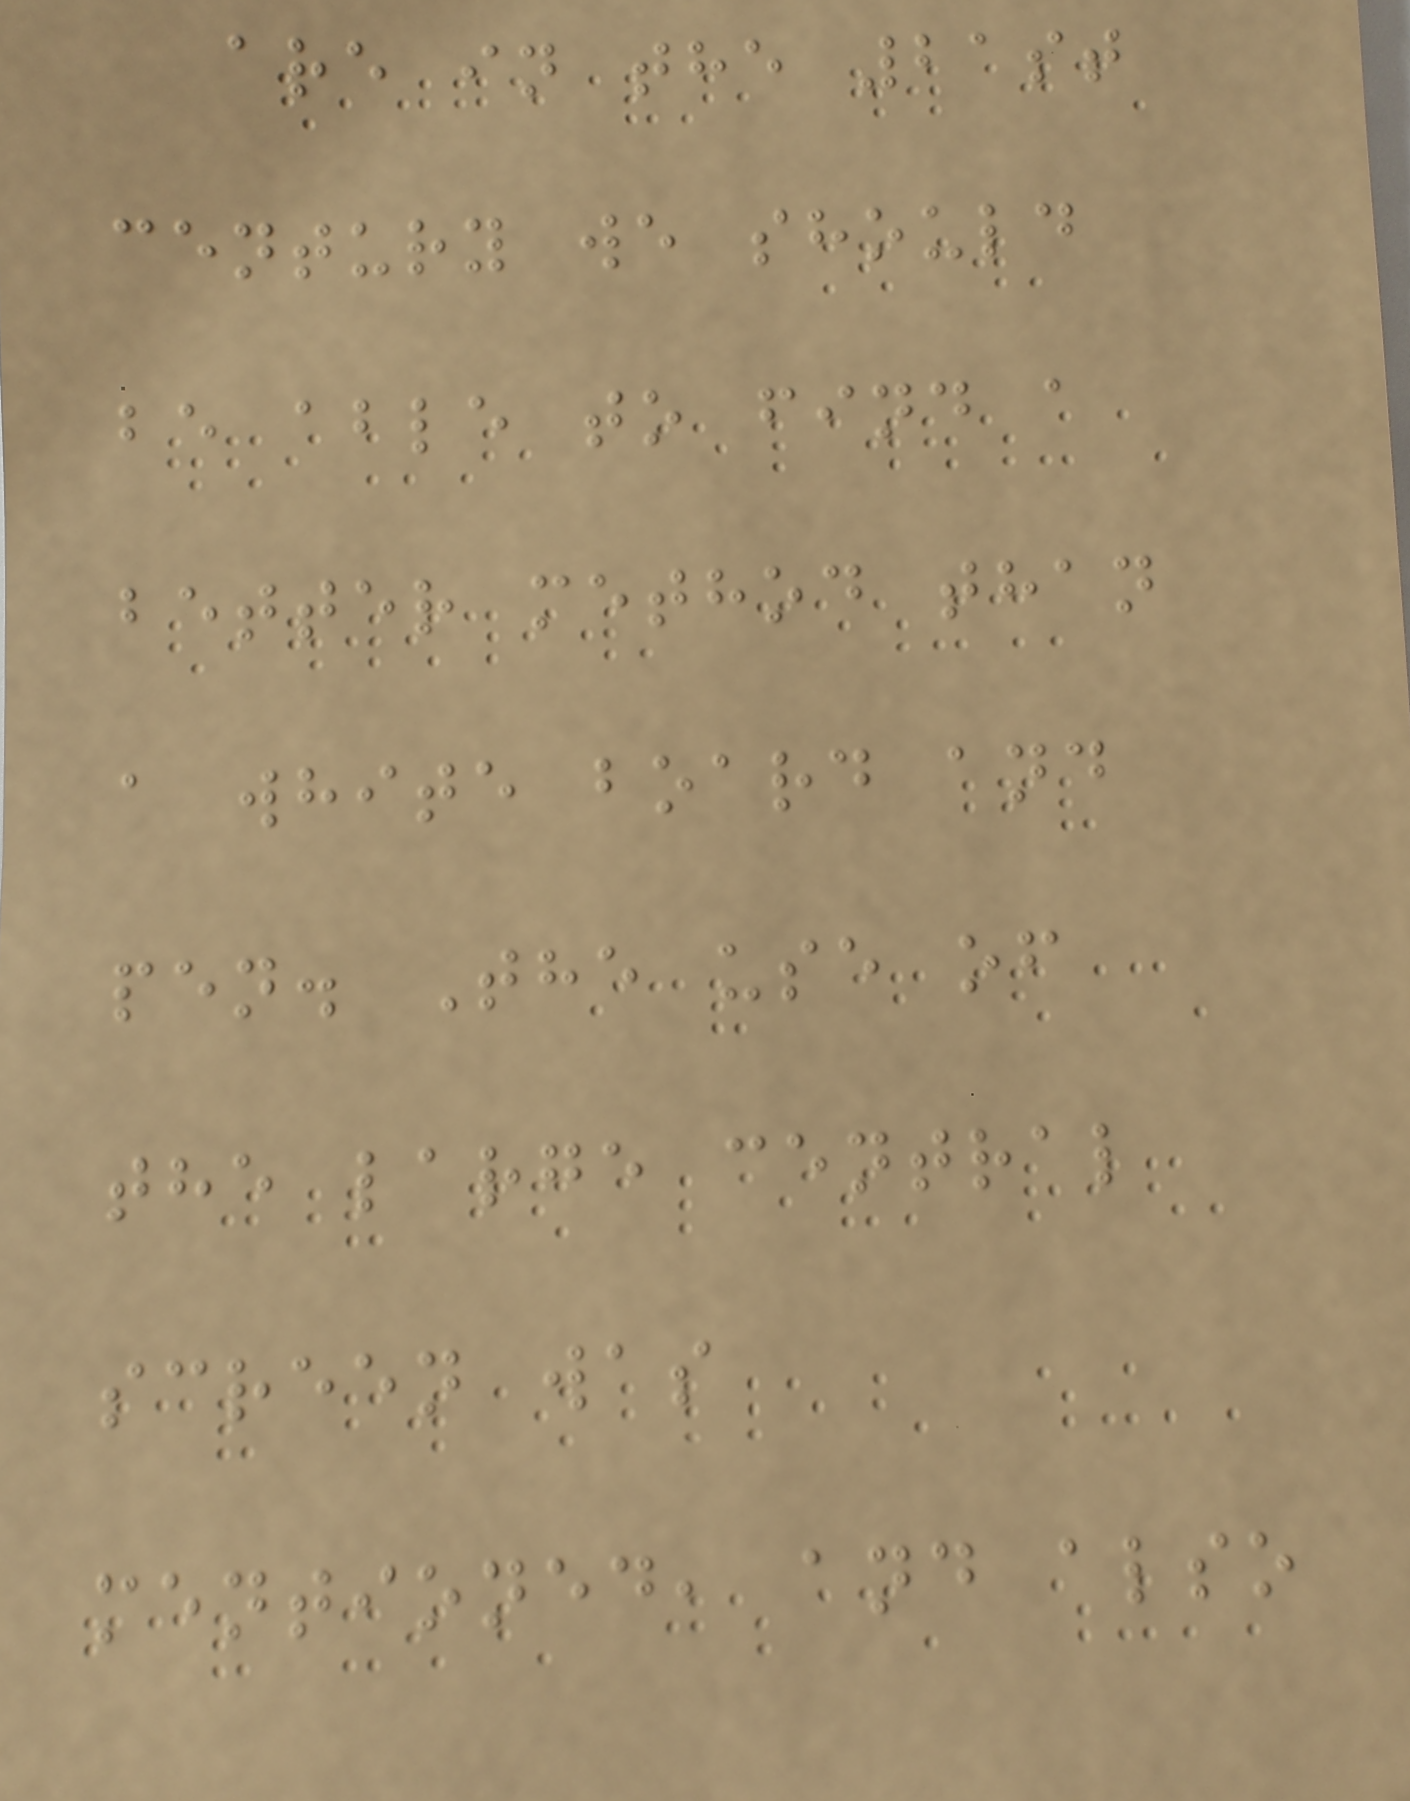are in the 21st
century we should
be able to find a
better method than
a white board and
pen. The use of
the large central
screen was
mentioned, and also
